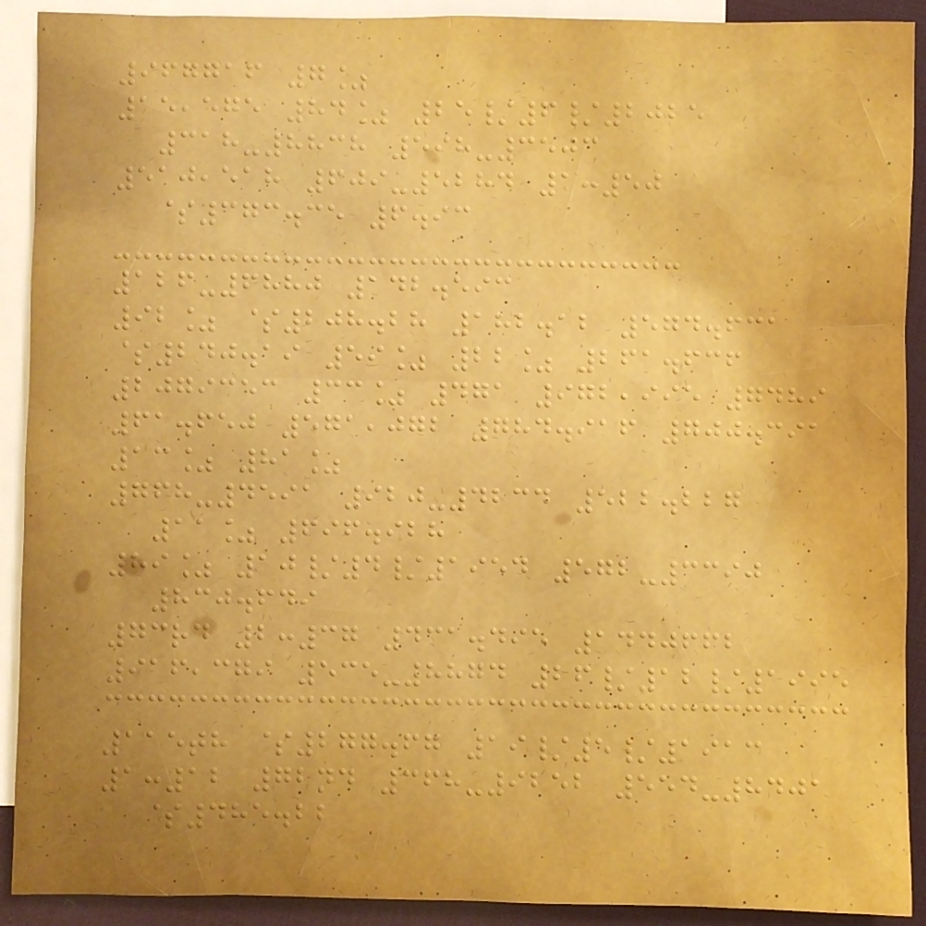967716 7%
15,575 84% 25/6/2025
318-8838 598-3503
510,518 609-5284 1:50
$373.35 6.93
126-6880 142.593
92% $208.28 182.12 574.631
$240.19 59% 22% 261.636
2079353 33% 471 972,995 7489
61.650 571,072 784.916 700.391
13% 81%
768-4591 920-4234 522.227
11% 696.928
89% 10/4/1954 572-3390
830.649
73rd 2:37 431.495 1440662
916,379 535-8874 26/12/1995
115th $277.67 19/5/1913
1:12 72nd 368-9252 554-8401
$485.22
